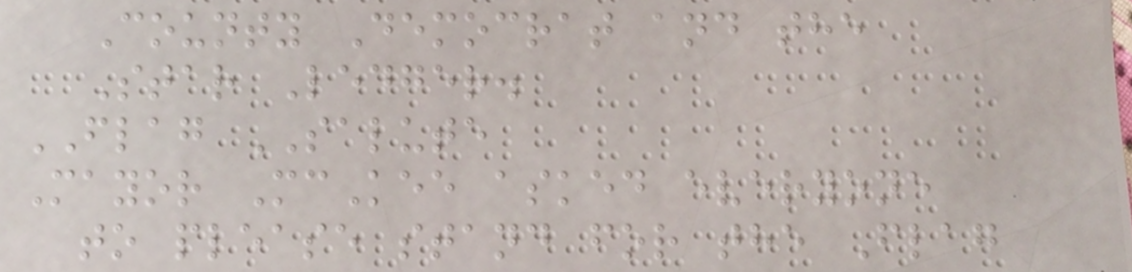County Democrat and the
Star Ledger.
FLAG SALUTE
Mayor McKee asked everyone
to please stand for the Flag
